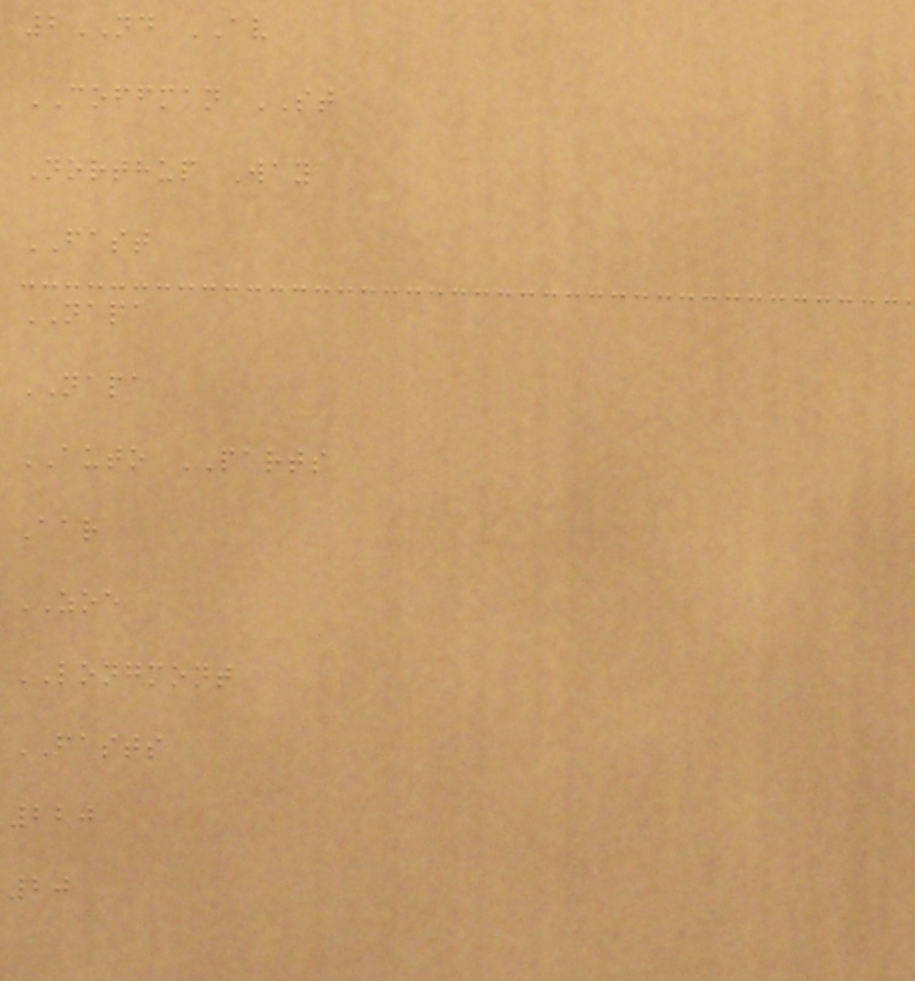2ND AV
COFFMAN ST
Northup Way
FAST
NAPA
NAPA
AUTO PARTS
Aar
ZOE
LONGMONT
FASTS
220
20
